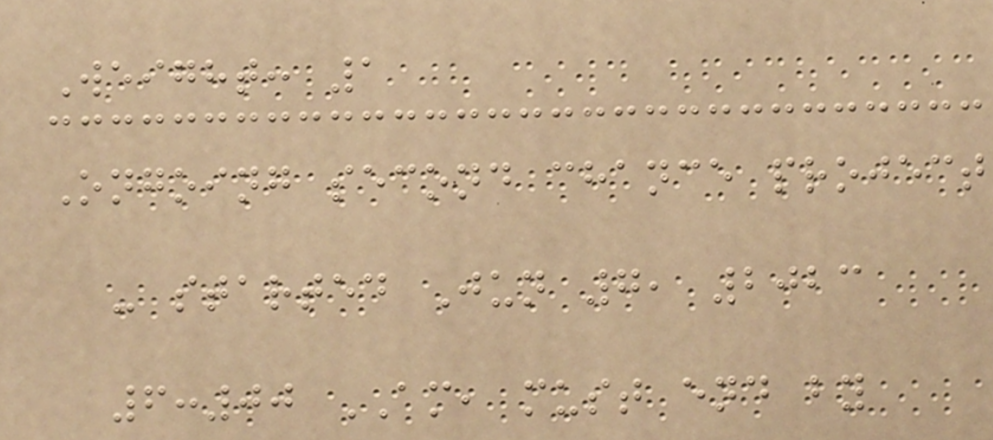Weight: 1
Ongoing second chance project
- started Jun 7, 2023
6:00 AM, must end by
